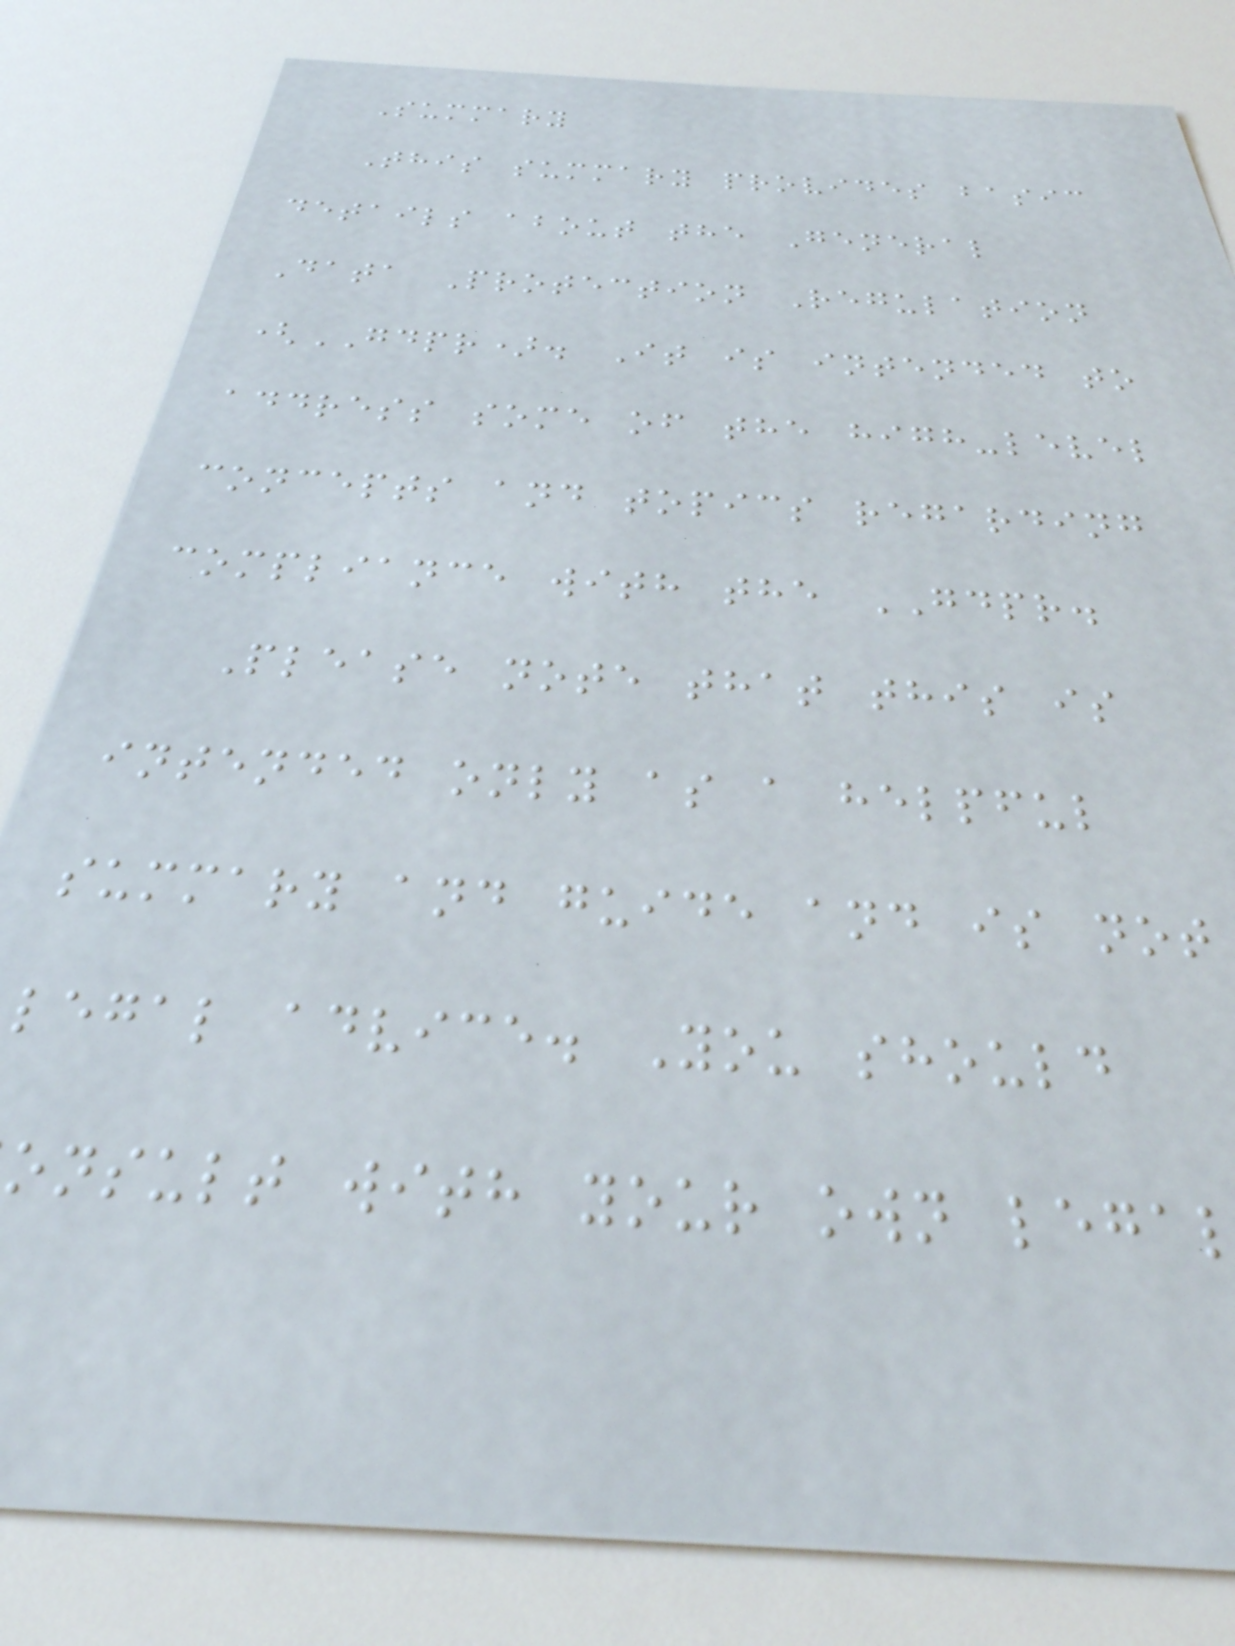Summary
This summary provides basic
details about the General
Data Protection Regulation
(GDPR). It is intended to
address some of the high-level
concepts and topics regarding
compliance with the GDPR.
Please note that this is
intended only as a helpful
summary and guide and is not
legal advice. You should
onsult with your own lega
